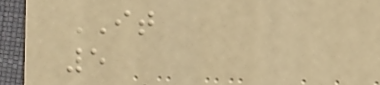IT
5
